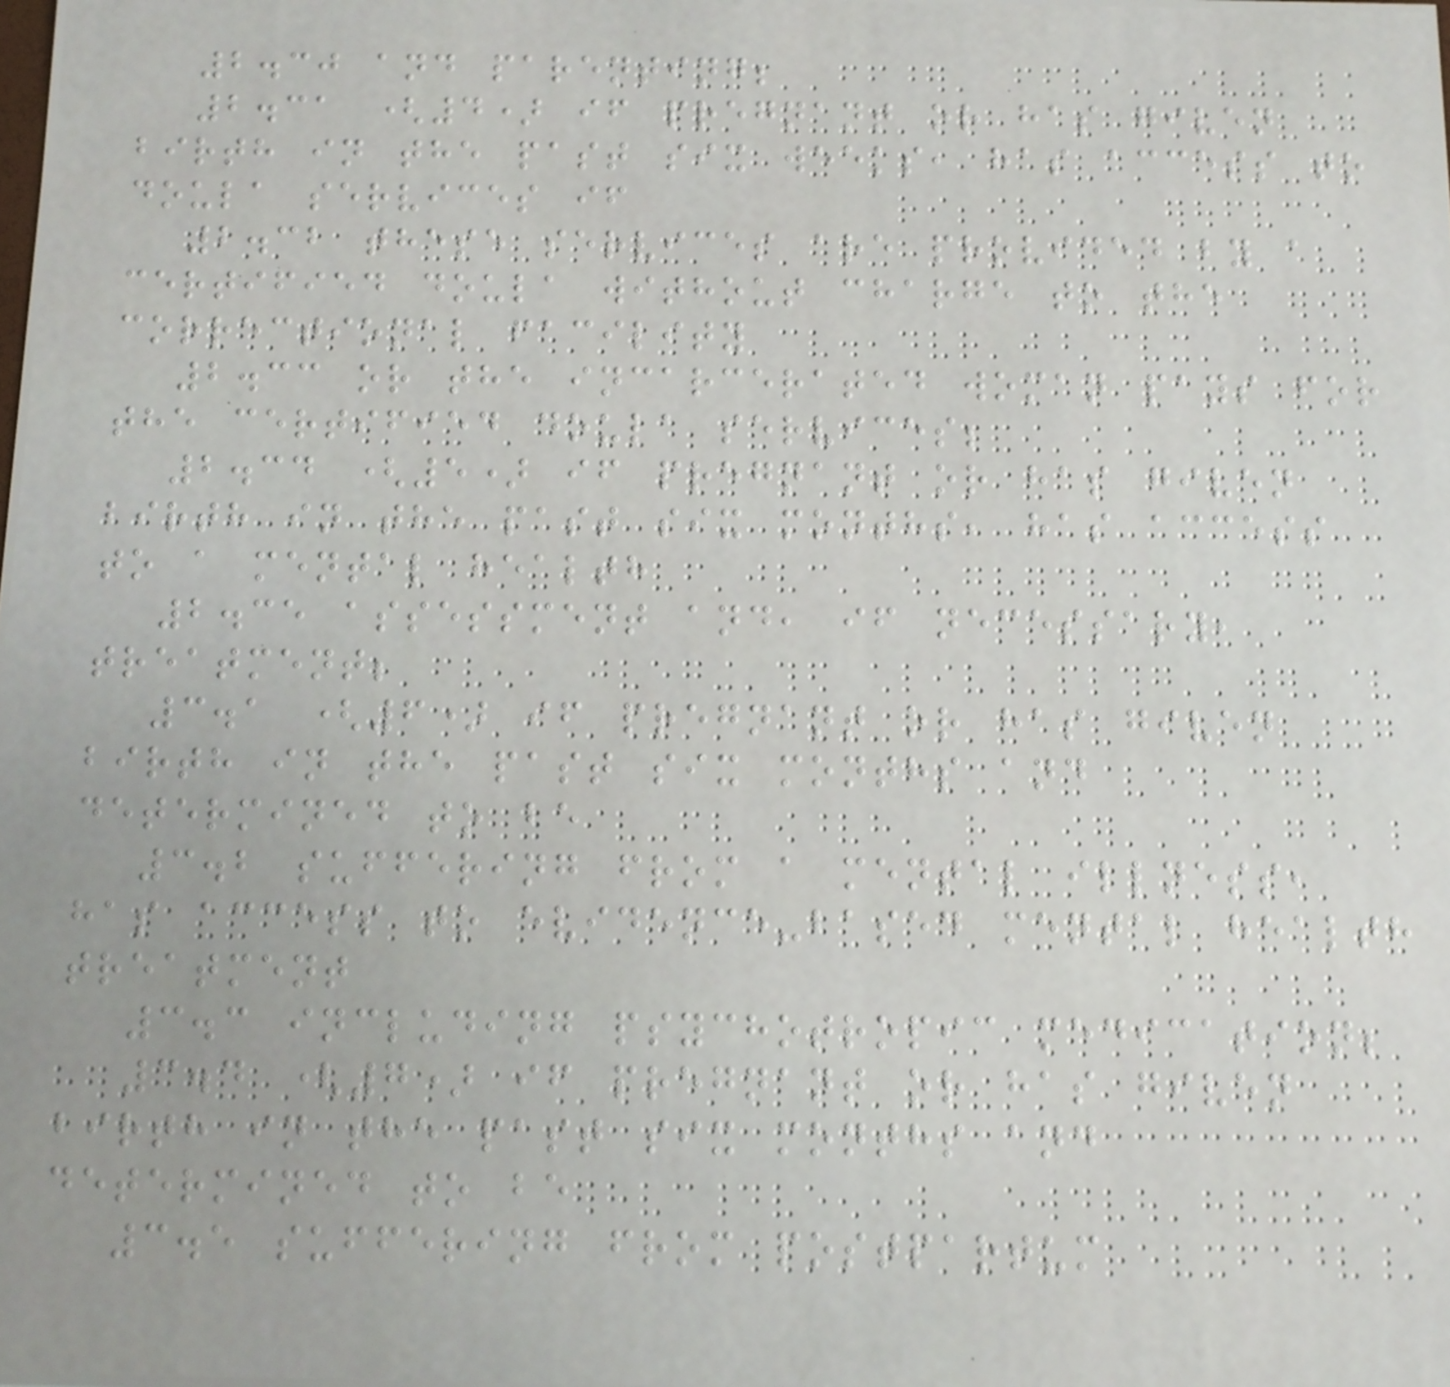2.30 and parenting;
2.31 (4) if pregnant or has given
birth in the past six weeks, has access to
doula services if
2.32 these services are provided by a
certified doula without charge to the
correctional facility
2.33 or the incarcerated woman pays for
the certified doula services;
2.34 (5) if pregnant or has given
birth in the past six months, has access
to a mental health
2.35 assessment and, if necessary,
treatment;
3.1 (6) if pregnant or has given
birth in the past six months and
determined to be
3.2 suffering from a mental illness,
has access to evidence-based mental health
treatment
3.3 including psychotropic medication;
3.4 (7) if pregnant or has given
birth in the past six months and
determined to be
3.5 suffering from postpartum
